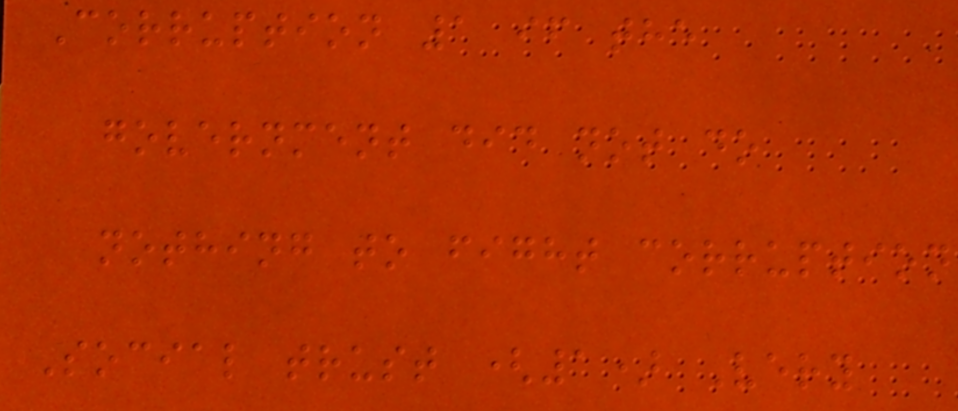Corruption 1 if the
government did not do
nothing to fight corruption
Social trust (1) Very
